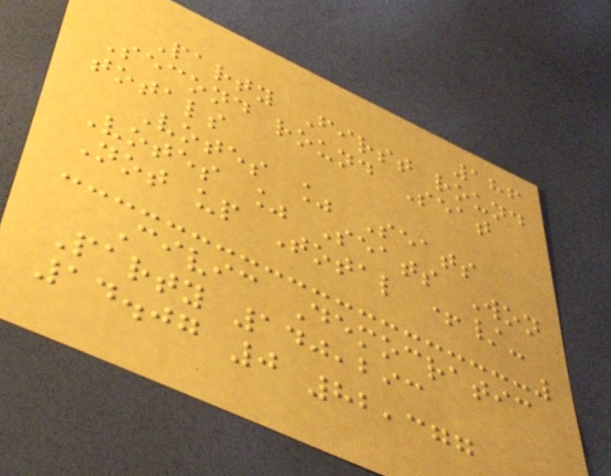186
Party First round
Second round Seat
totals
Votes % Seats
Votes % Seats Won
Not up Total +/-
Civic Democratic
Party 140,293
14.07 0 82,377
